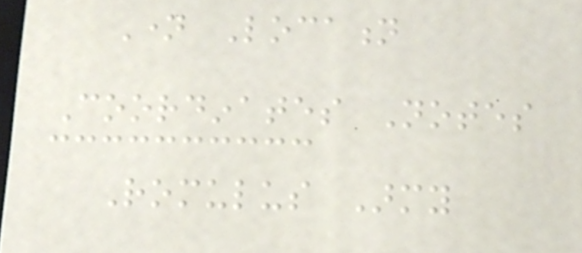Name Location
Coordinates Notes
Romulus Army
